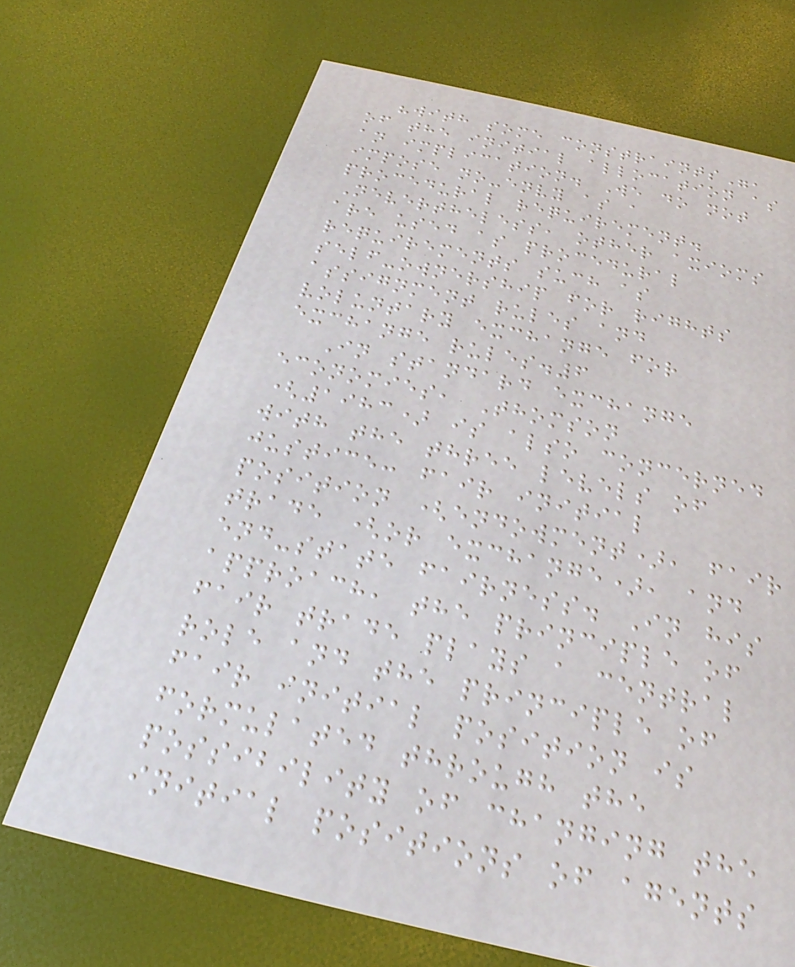"with some constraints",
of the initial allocation as
an implication. We do not
impose no-envy as a
procedural requirement.
Nevertheless, other axioms
are used as procedural
requirements such as
self-ownership for rights
assignment rules and
voluntary exchange for
exchange rules.6
In standard exchange
economies, Thomson
(1983) is also concerned
with the three levels of
justice: fair initial
position (endowment), fair
trade (or exchange), and
end-state fairness. In his
approach, the principle of
fair trade plays a central
role and the principle of
fair initial position is
formulated through the
possibility of changing the
initial positions of agents
